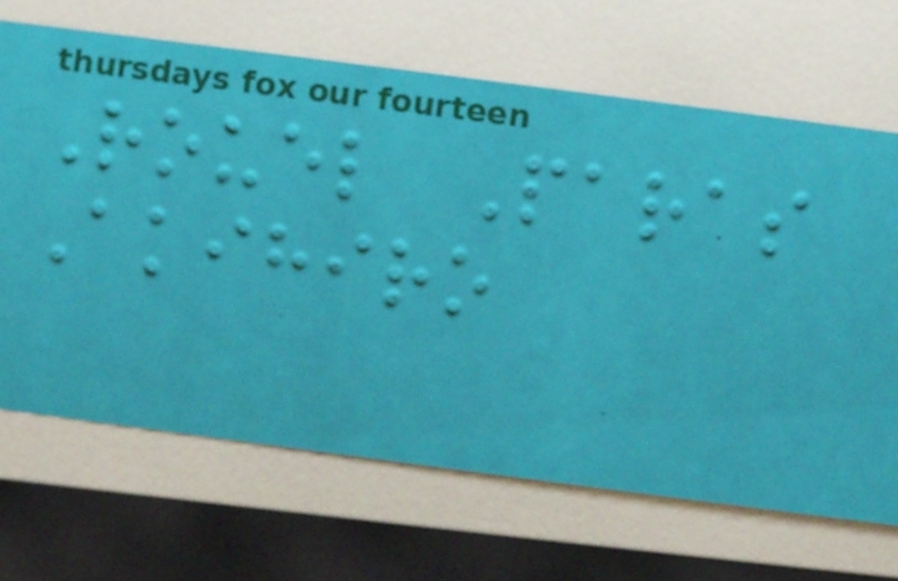Rouel Paras
Akihiro
